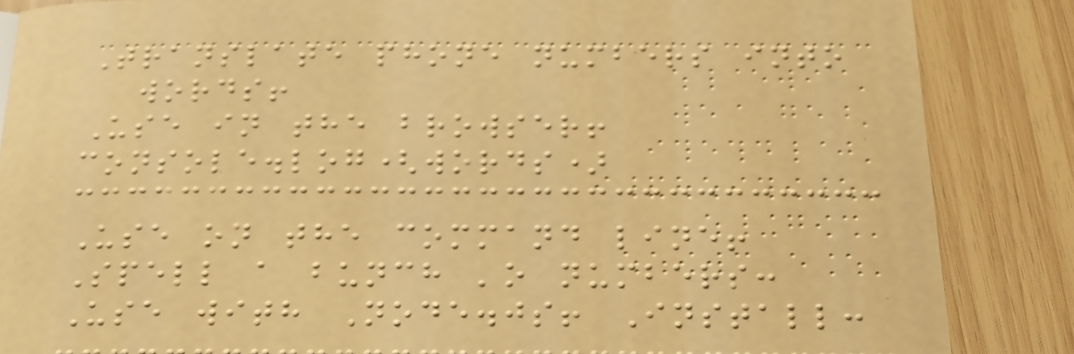Translate phone numbers into
words!
Use in the browser!
console.log(words)
Use on the command line!
Spell a bunch 'o numbers:
Use with Node.js! Install:
